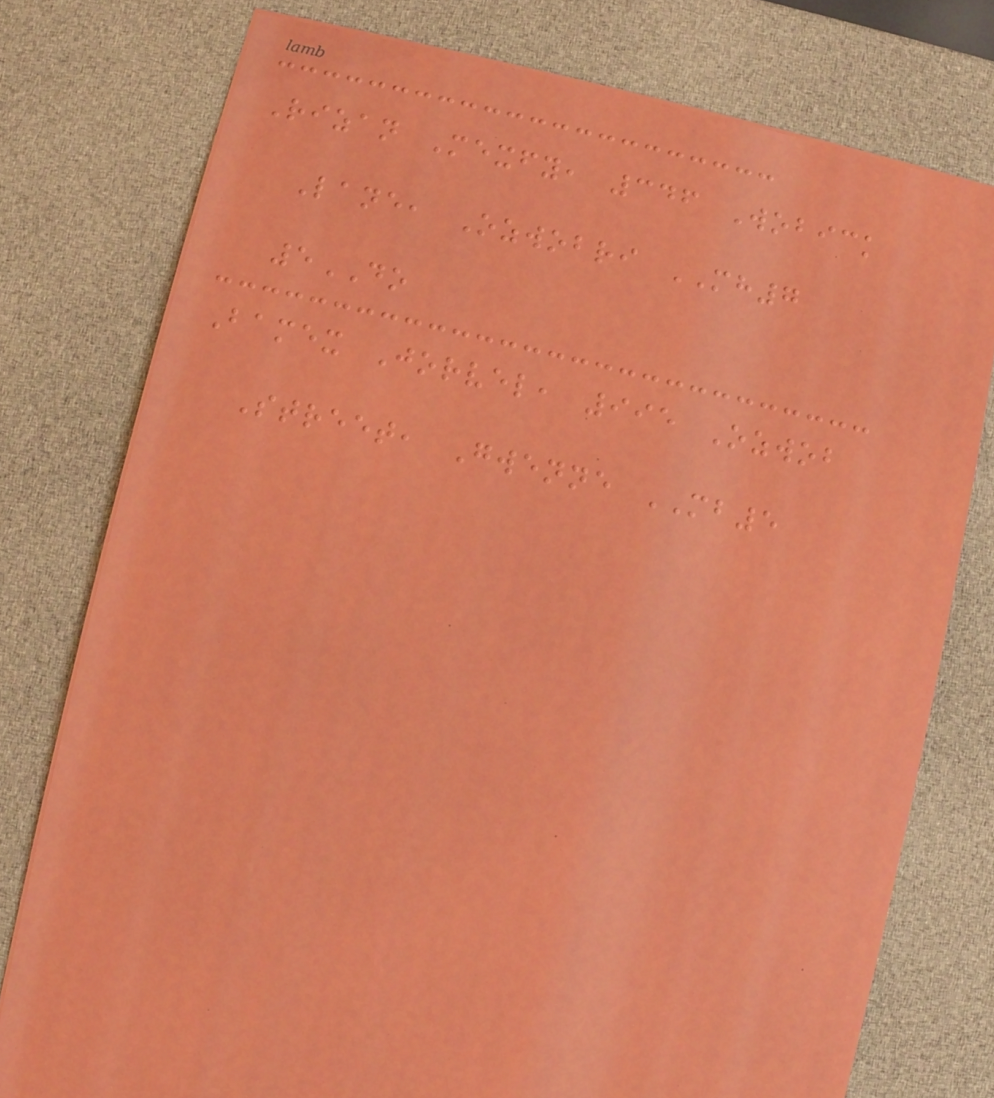Rizan Mexfy, 346 Wobick
Lane, Ozwobri MH7
5DO
Bamex Jorvel, 995 Ozwob
Street, Gwenne MB5
